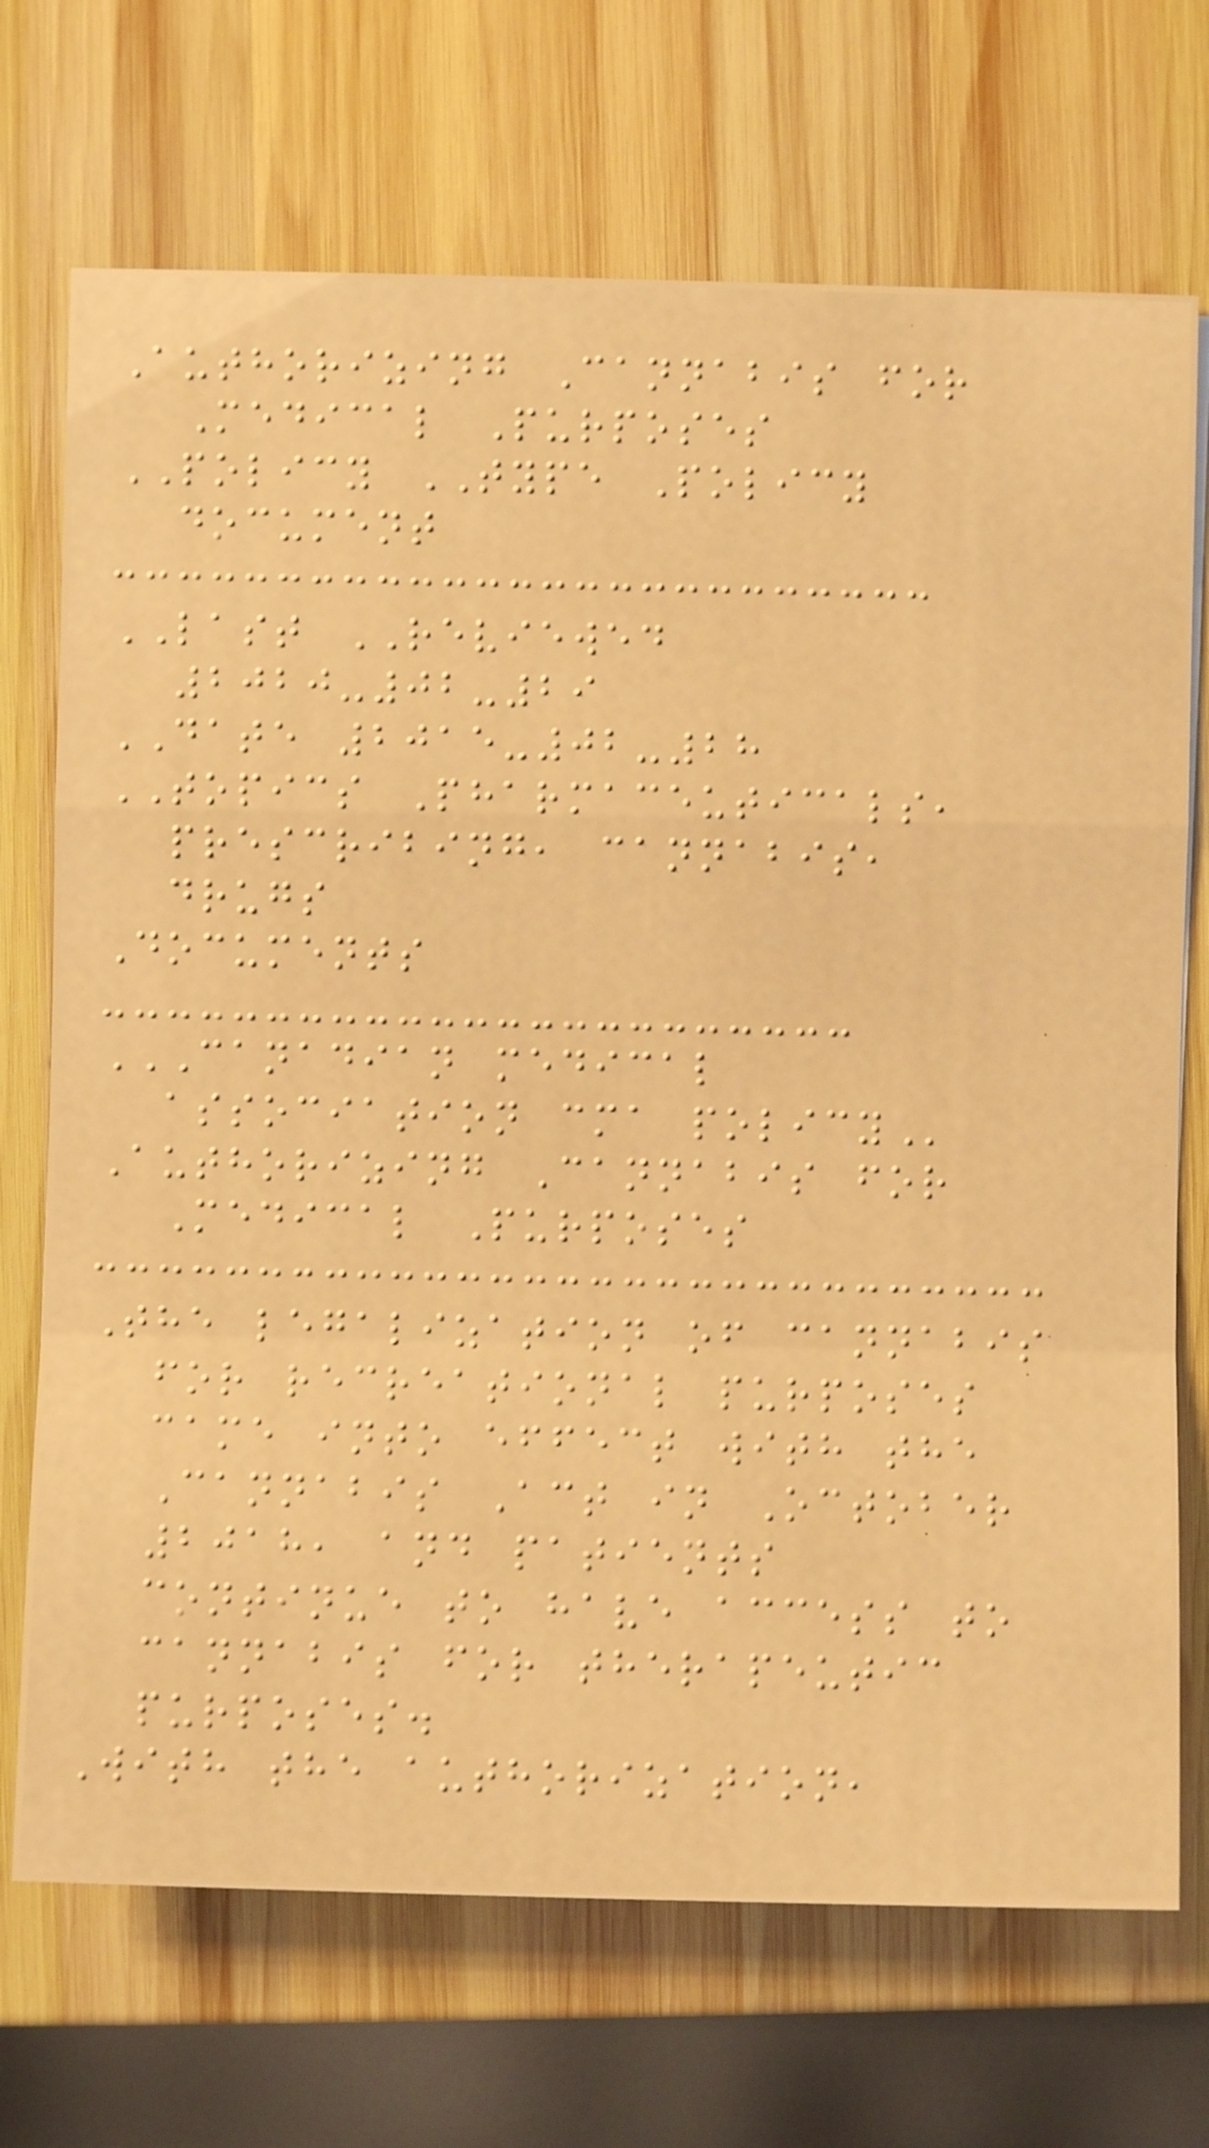Authorizing Cannabis for
Medical Purposes
POLICY TYPE Policy
document
LAST REVIEWED
2020-02-29
DATE 2015-02-28
TOPICS Pharmaceuticals,
prescribing, cannabis,
drugs
Documents
CANADIAN MEDICAL
ASSOCIATION CMA POLICY
Authorizing Cannabis for
Medical Purposes
The legalization of cannabis
for recreational purposes
came into effect with the
Cannabis Act in October
2018, and patients
continue to have access to
cannabis for therapeutic
purposes.
With the authorization,
